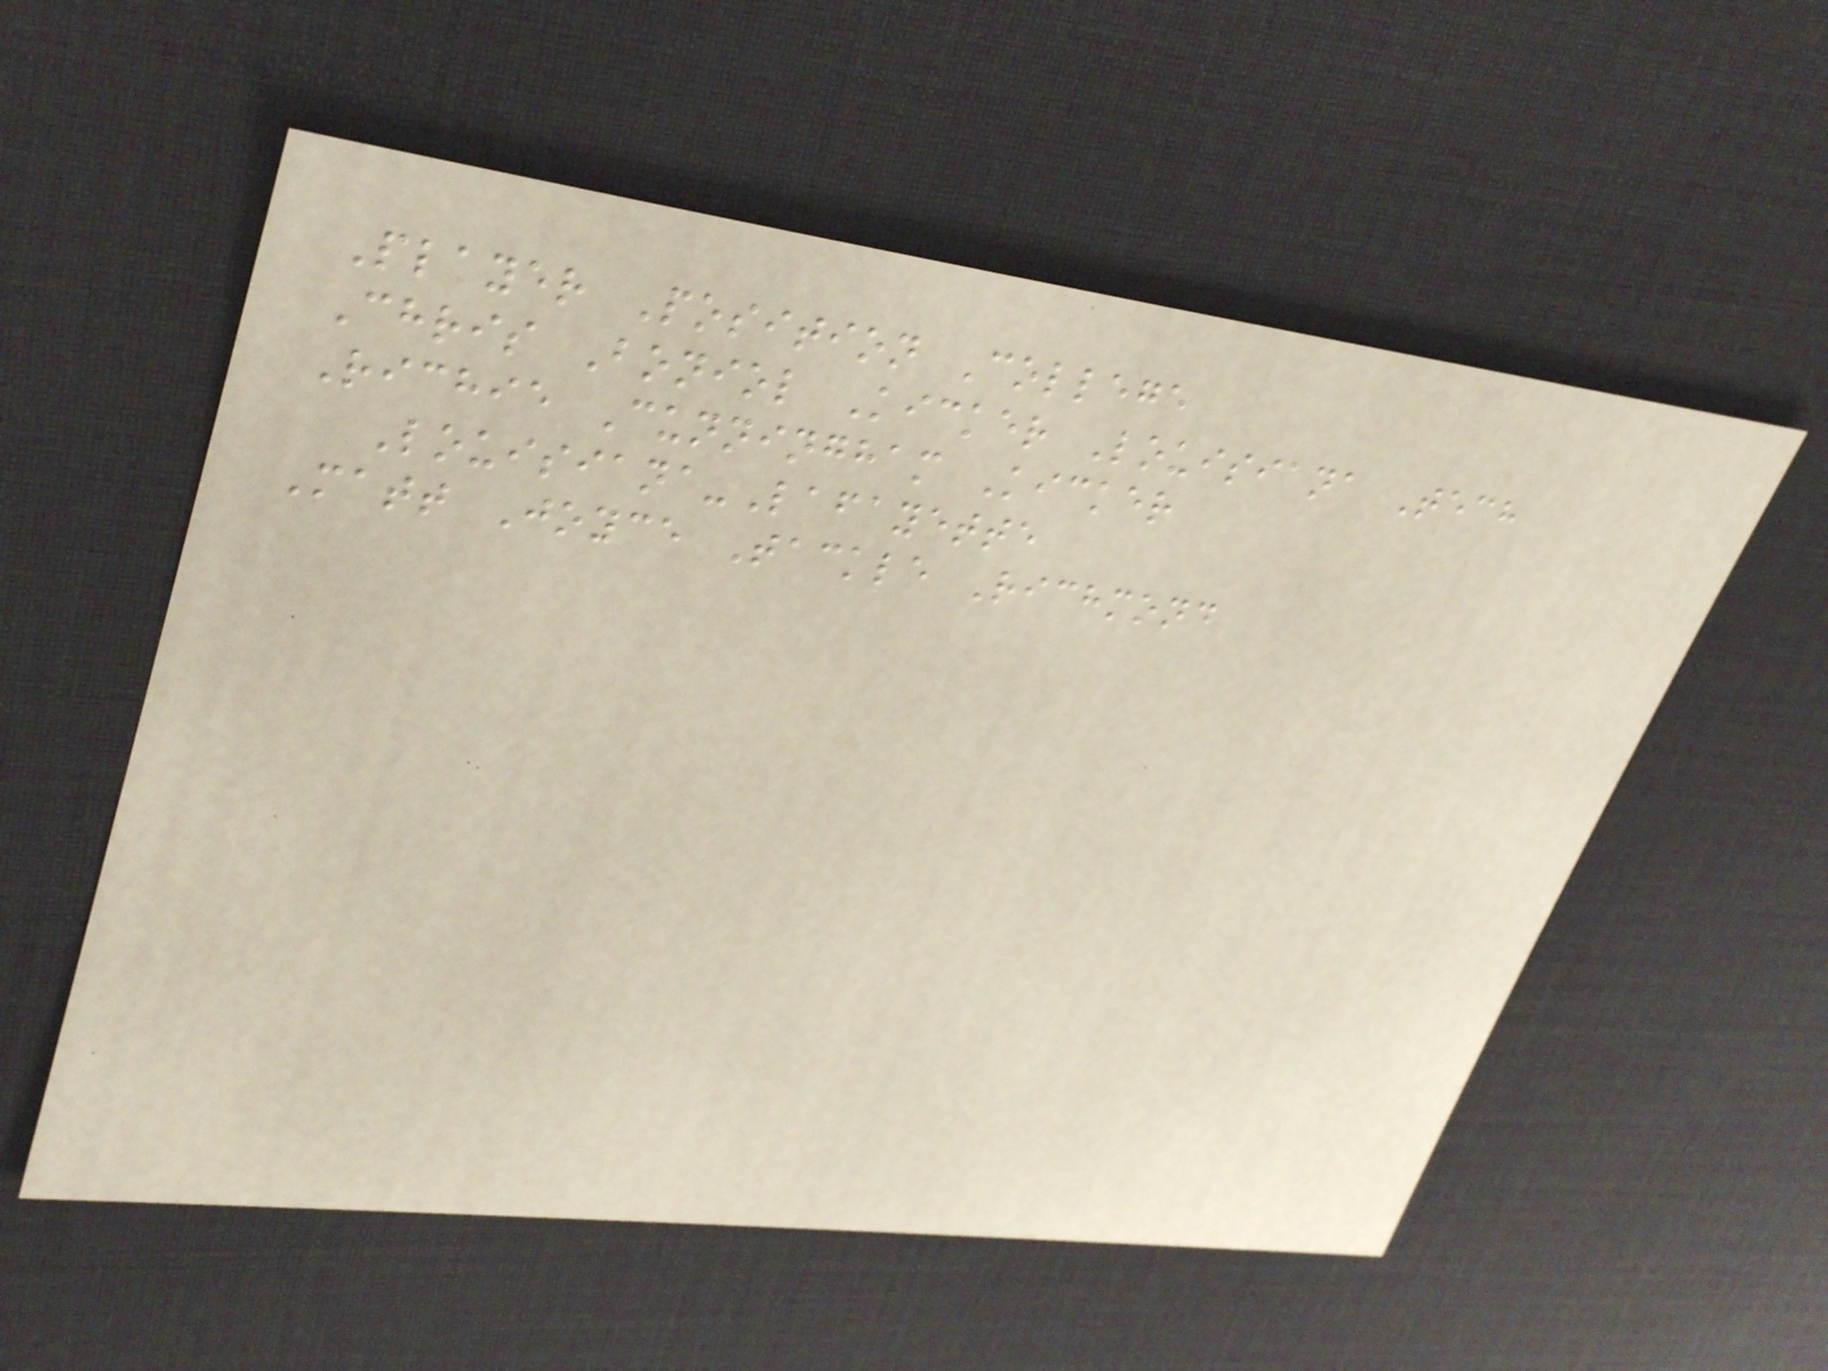Player Position College
Chris Boniol Kicker Louisiana Tech
Richie Cunningham Kicker
Louisiana-Lafayette
Matt Joyce Tackle Richmond
